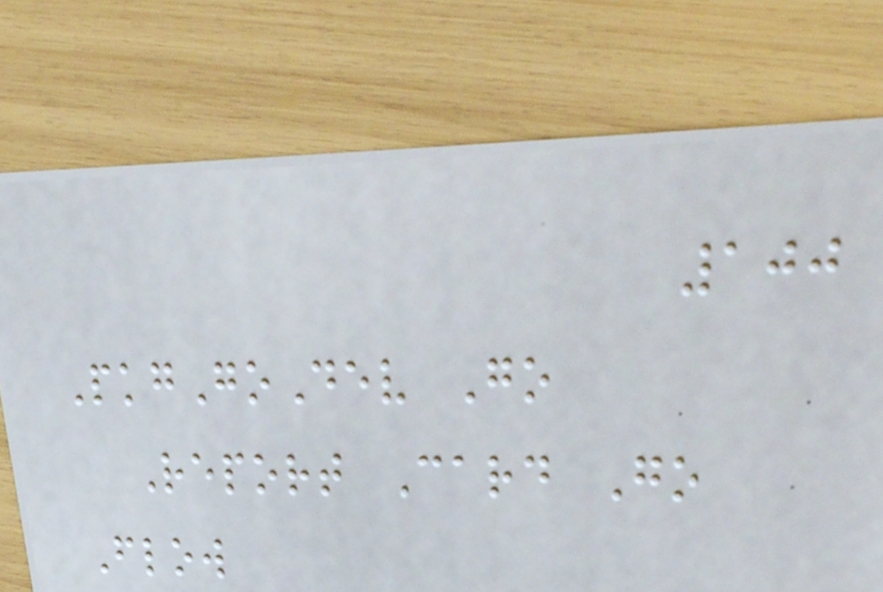100
PkgGoDev Go
Report Card Go
Flow
